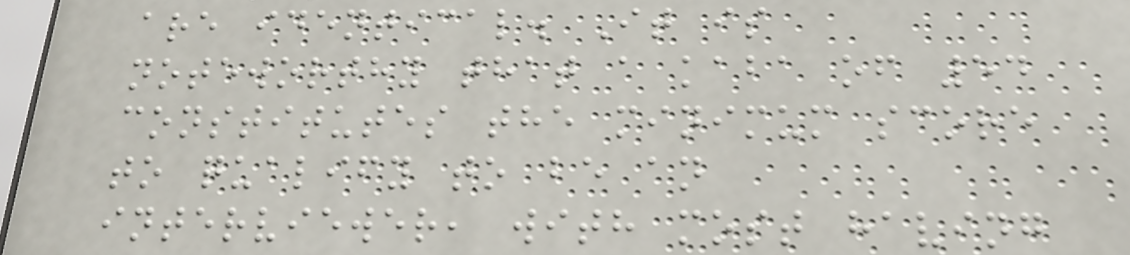are identical. It is
noteworthy that a kaba of 54
constitutes the minimum score
to qualify to be an
interviewer, with most having
